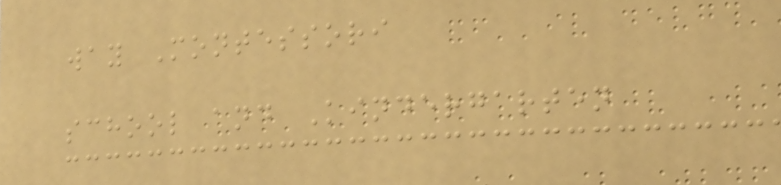way Montessori
school and Kindergarten
